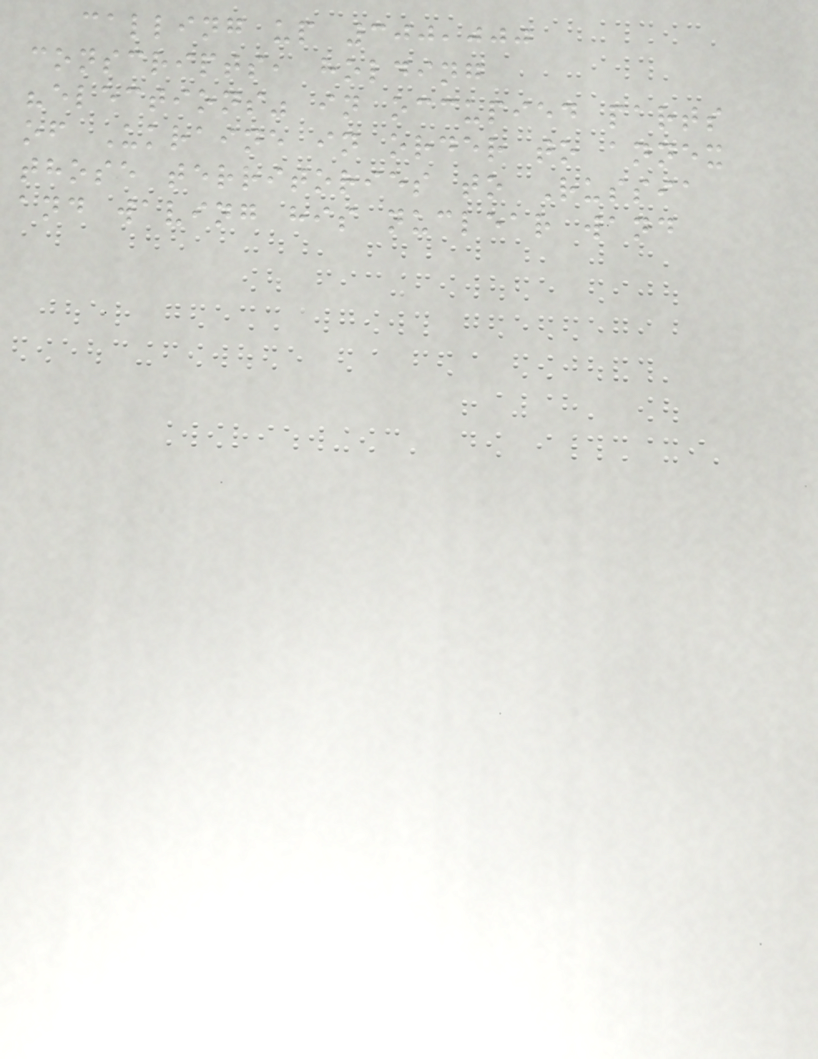calling up 300,000
conscripts, holding
"elections" in occupied parts
of Ukraine in order to annex
those territories to Russia
and waving his nuclear wand
